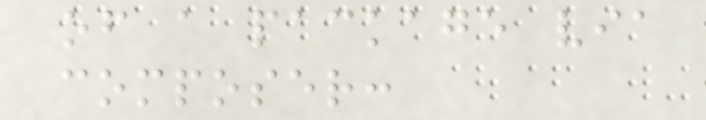of a package via
composer:
